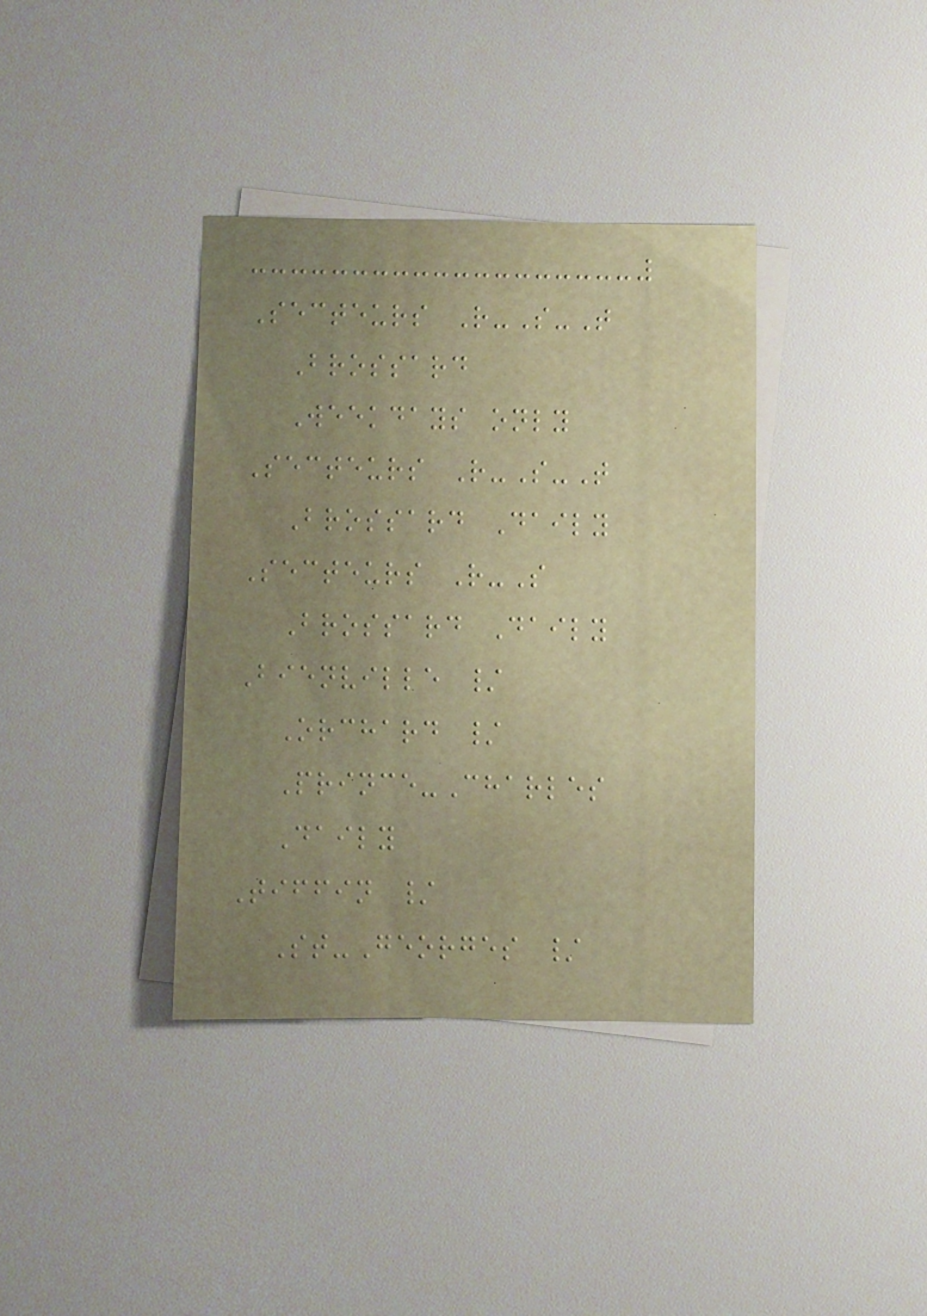Secteurs R-S-T
Brossard
Weekdays only
Secteurs R-S-T
Brossard Daily
Secteurs R-S
Brossard Daily
Bienville /
Orchard /
Prince-Charles
Daily
Tiffin /
St-Georges /
